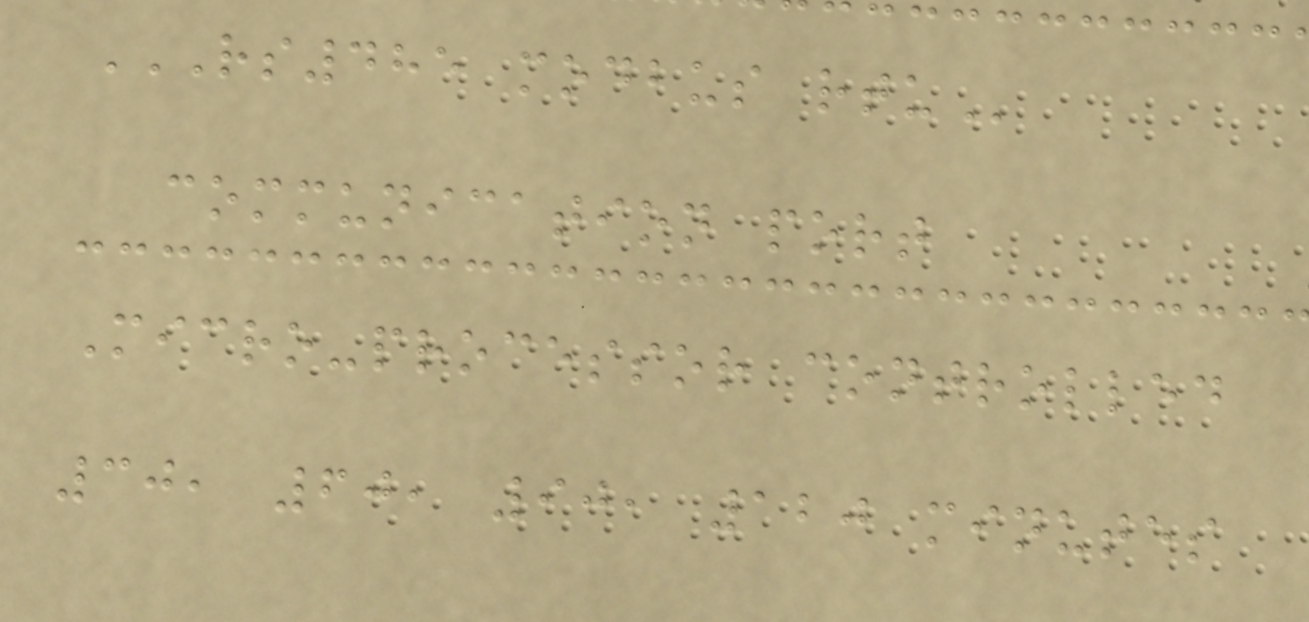RS485 MODBUS RTU
communication port
Micro-processor controlled
30, 60, 90, 120 minutes
